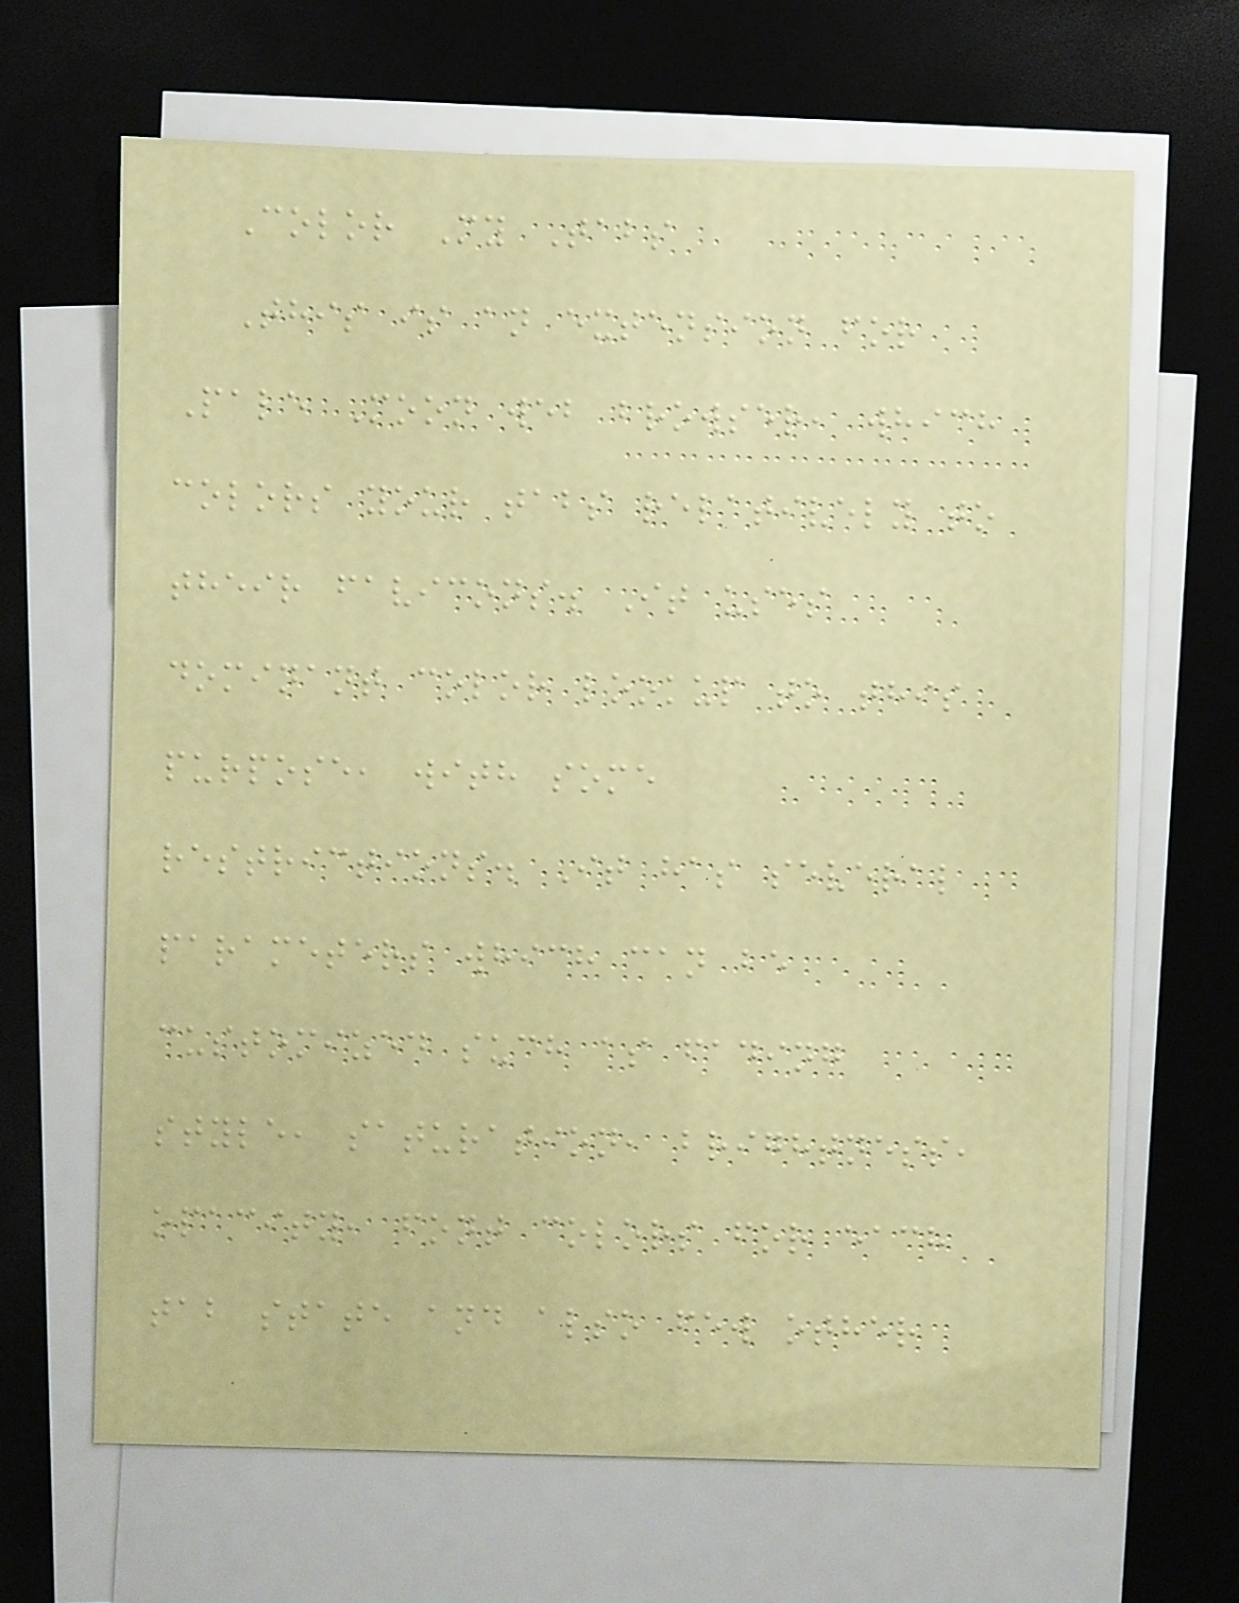Color My Tabs
This is an extension for
Pale Moon web browser, which
colors your tabs relatively to
their favicons. It uses
dominant color lookup to this
purpose, with some
restrictions. It has several
parameters which can be
customized such as fading
style, saturation, brightness,
opacity, font colors for each
tab state and also few other
